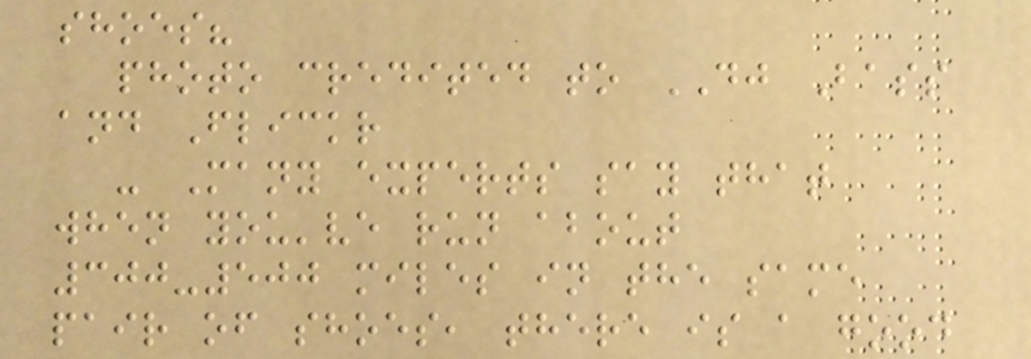shoes?
photo credited to DJ Bass
and Flickr
- Many experts say that
when you've run about
300-500 miles in the same
pair of shoes, there is a good
